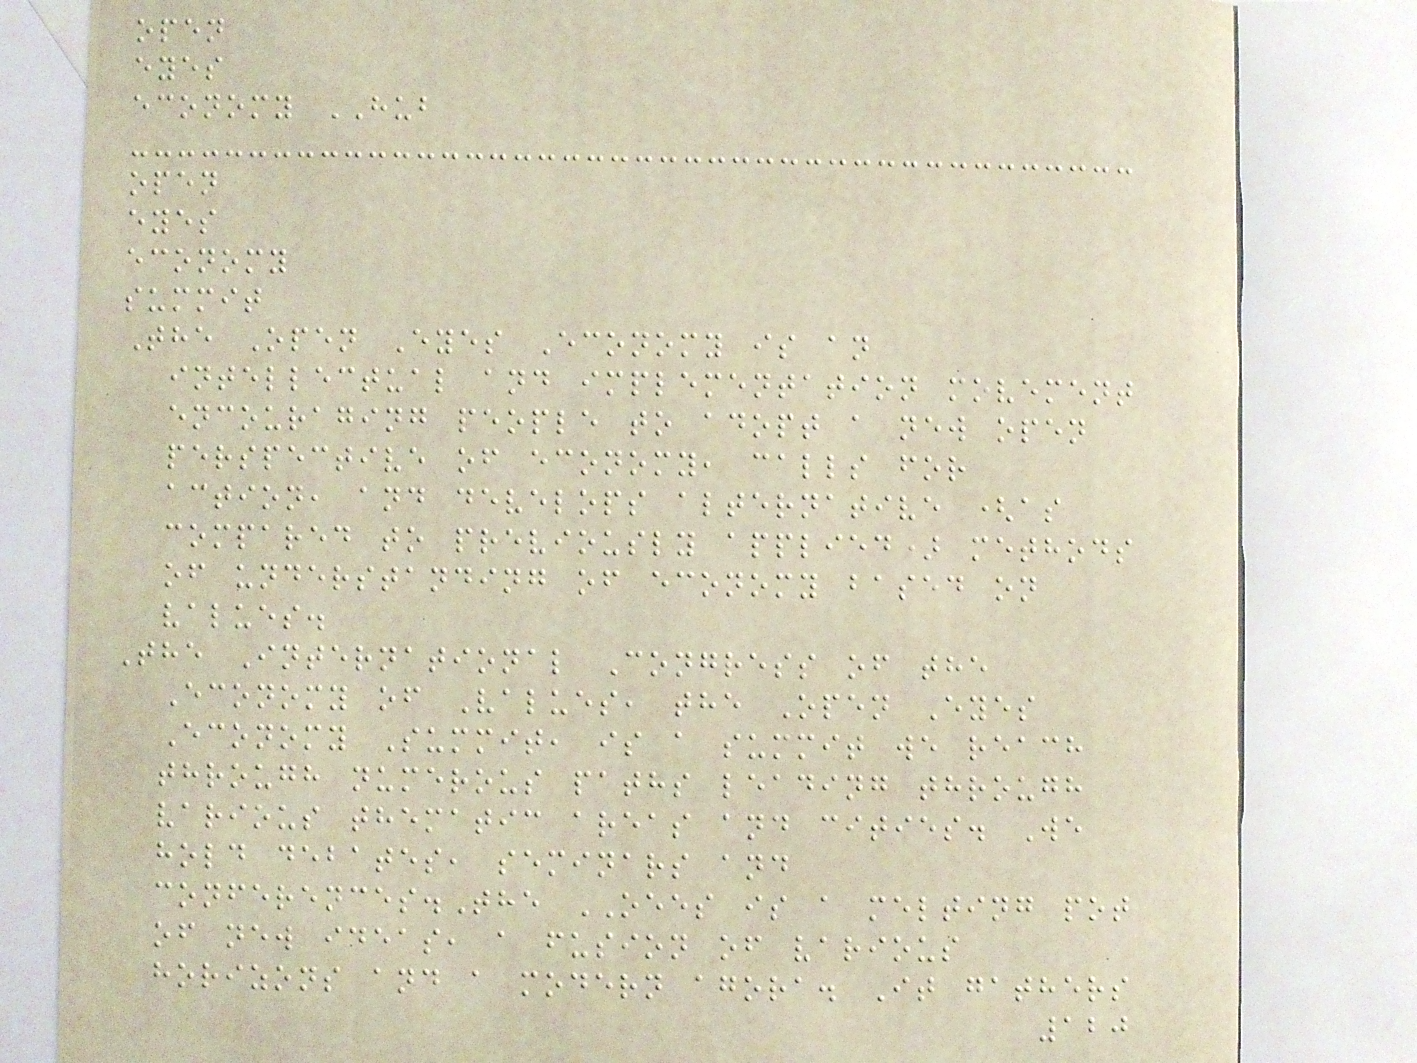open
eyes
economy HUB
open
eyes
economy
summit
The Open Eyes Economy is an
intellectual and implementation movement
encouraging people to adopt a new open
perspective of economy, calls for
action, and develops alternative (as
compared to previously applied) methods
of understanding of economy based on
values.
The International Congress of the
Economy of Values, the Open Eyes
Economy Summit, is a summit we reach
through numerous paths leading through
various thematic areas and cities. We
hold debates, seminars and
conferences.The OEES is a melting pot
of new ideas, a fusion of various
horizons and a modern agora. It gathers
120
